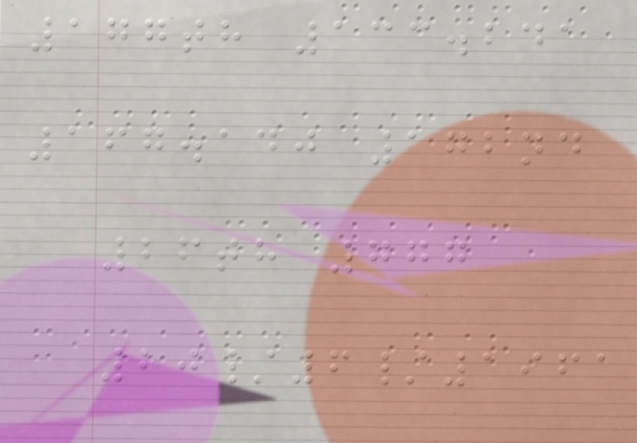177th 133.241
167.140 172nd
26th 777
20/6/1961
